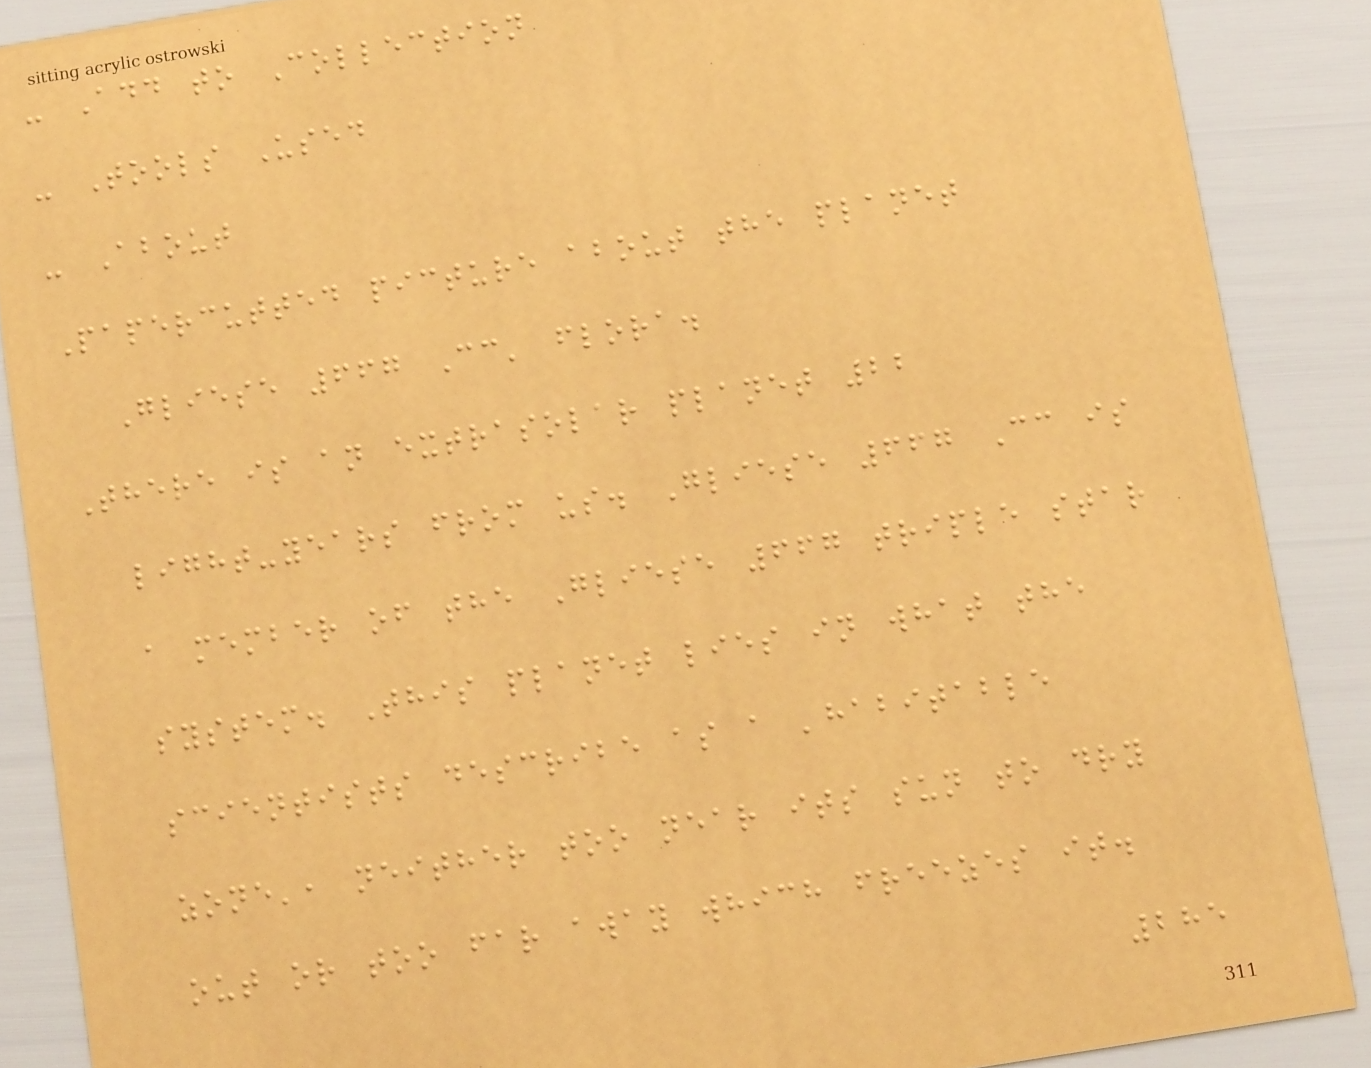- Add to Collection
- Tools Used
- About
Papercutted picture about the planet
Gliese 667 Cc' flora.
There is an extrasolar planet 22
light-years from us. Gliese 667 Cc is
a member of the Gliese 667 triple star
system. This planet lies in what the
scientists describe as a 'habitable
zone', neither too near its sun to dry
out or too far away which freezes it.
285
